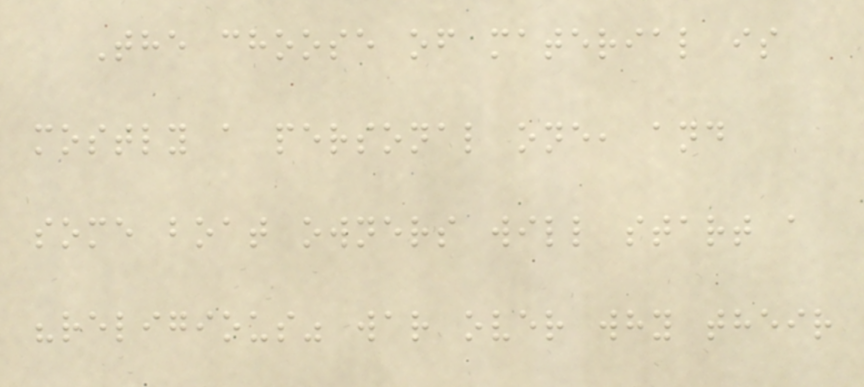The choose of material is
mostly a personal one, and
some boat owners will start a
"religious" war over why their
